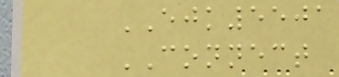EJK5501
CONNECT
